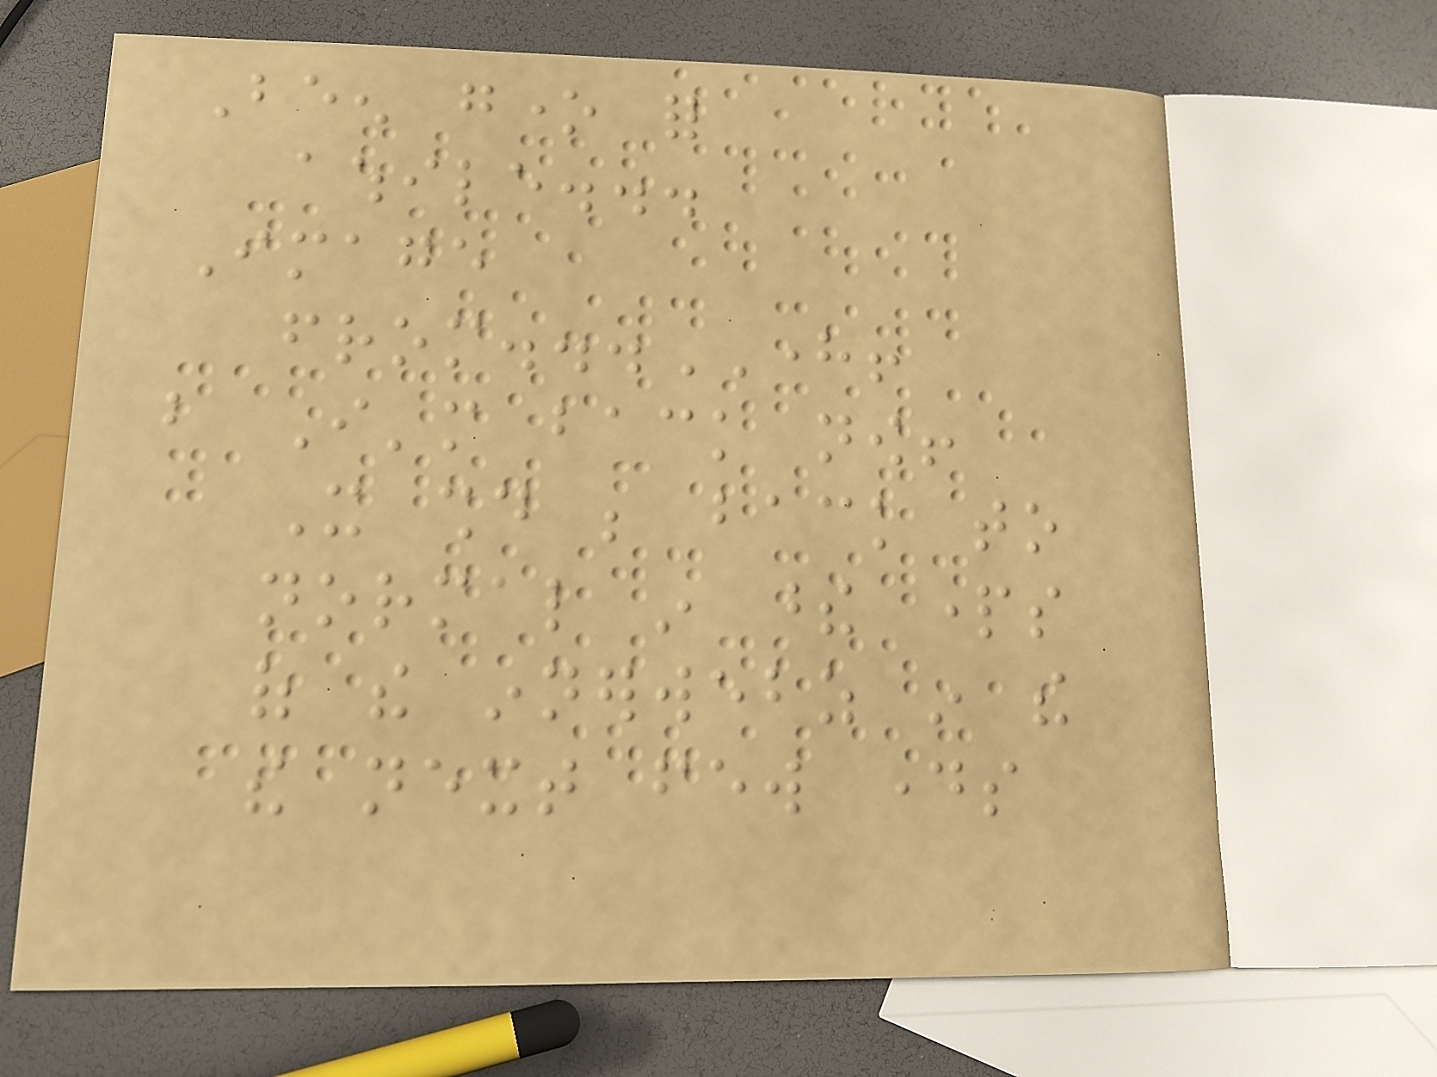Been gone for
awhile...
Image
from...HERE!
but I'm back now!
It should be back to
normal in these parts
of the innerwebz in the
the next few days
